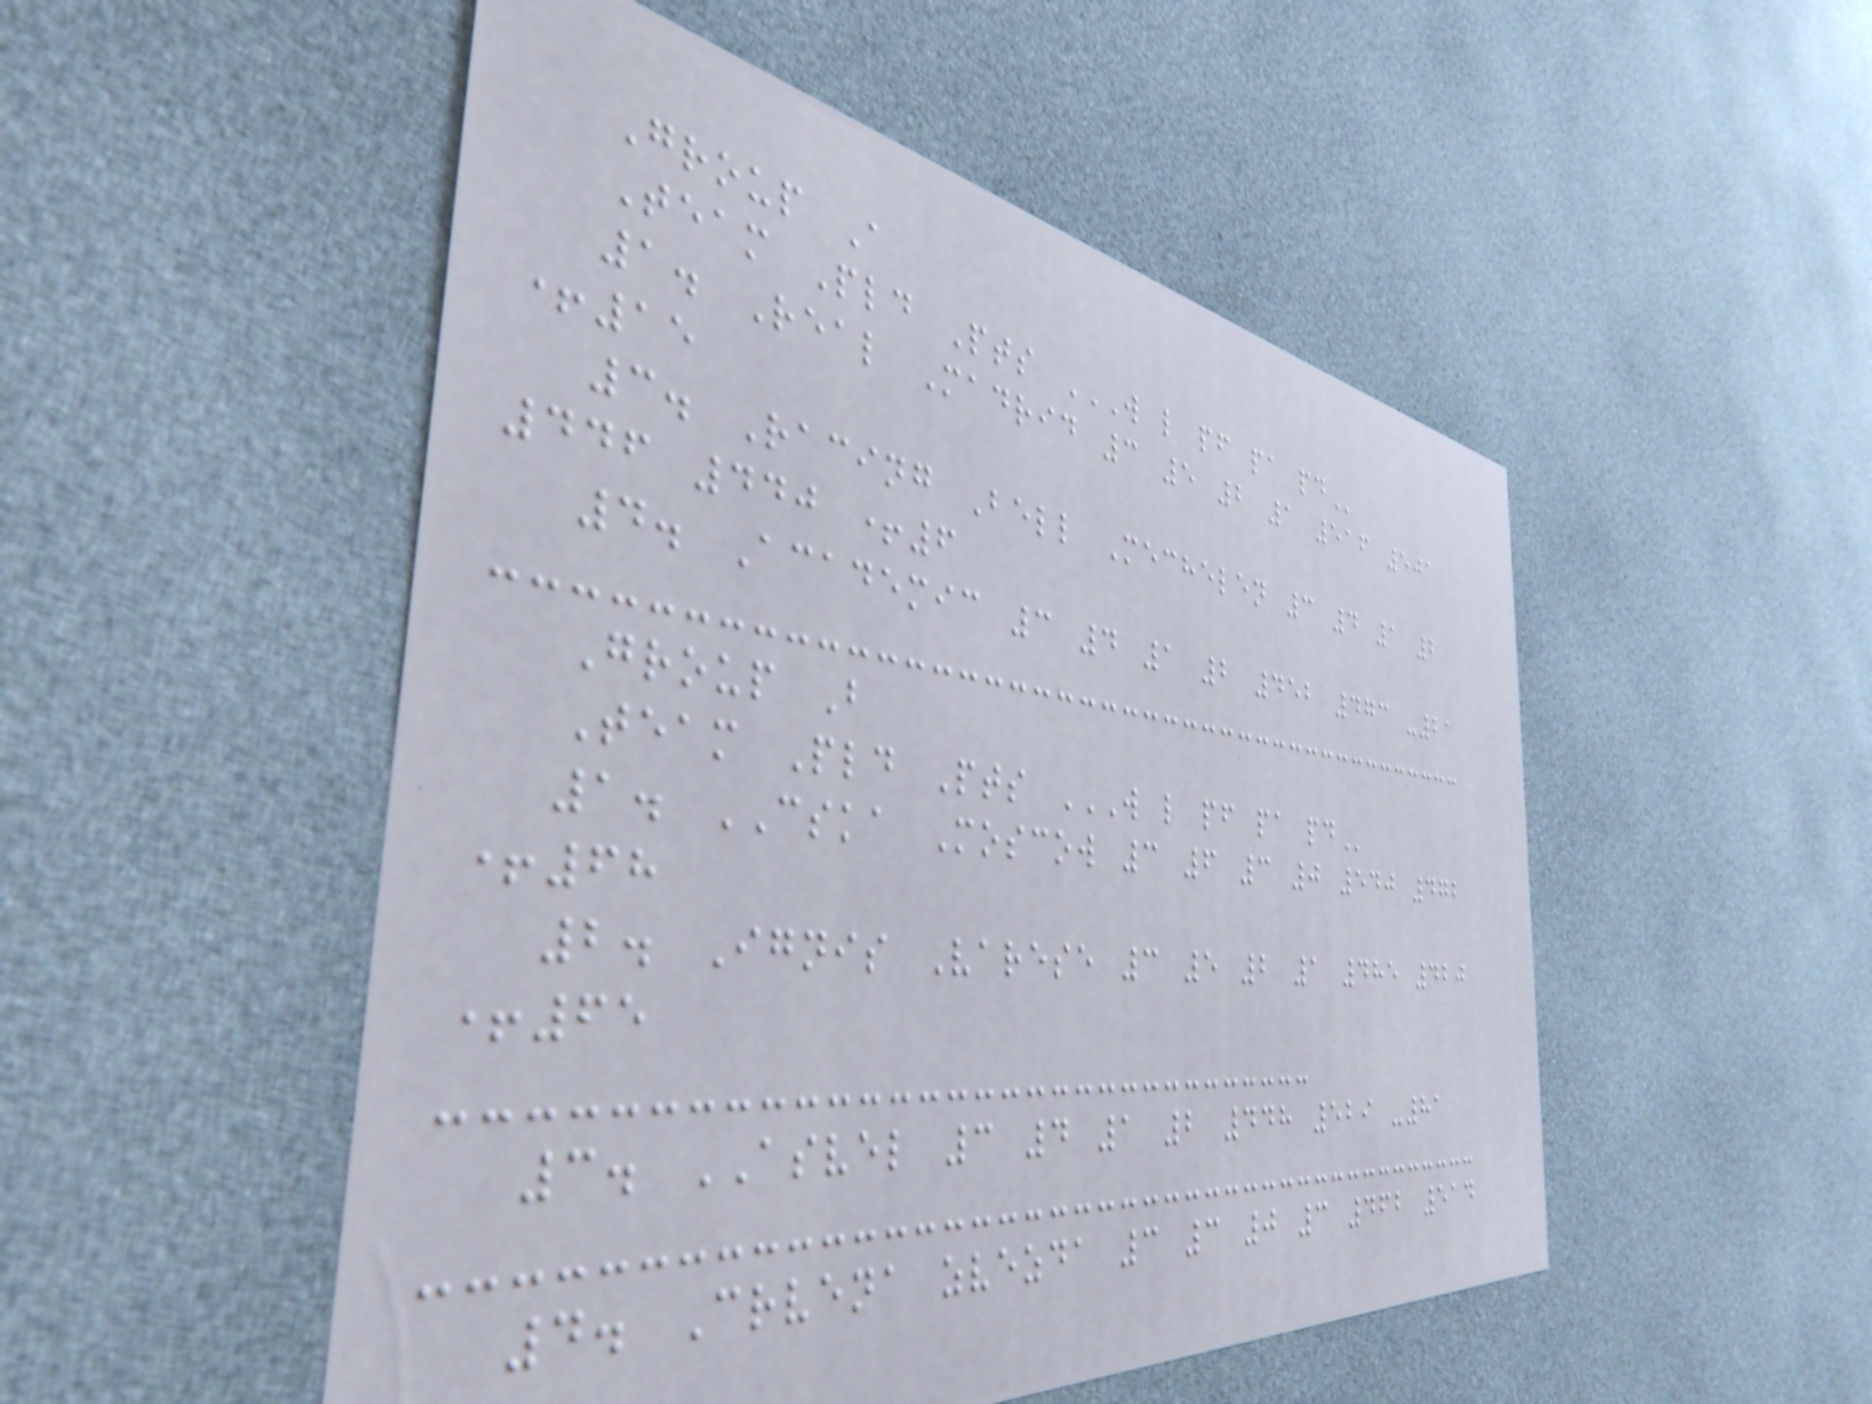Group A
Team Pld Pts W L PF PA PD
1. Real Madrid 3 5 2 1 516 501
+15
3. Racing Bell Mechelen 3 4 1 2
446 440 +6
4. Academic 3 4 1 2 452 473 -21
Group B
Team Pld Pts W L PF PA PD
1. CSKA Moscow 3 6 3 0 540 472
+68
2. Ignis Varese 3 5 2 1 485 420
+65
3. ASVEL 3 4 1 2 448 529 -81
4. Crvena zvezda 3 3 0 3 462 514
